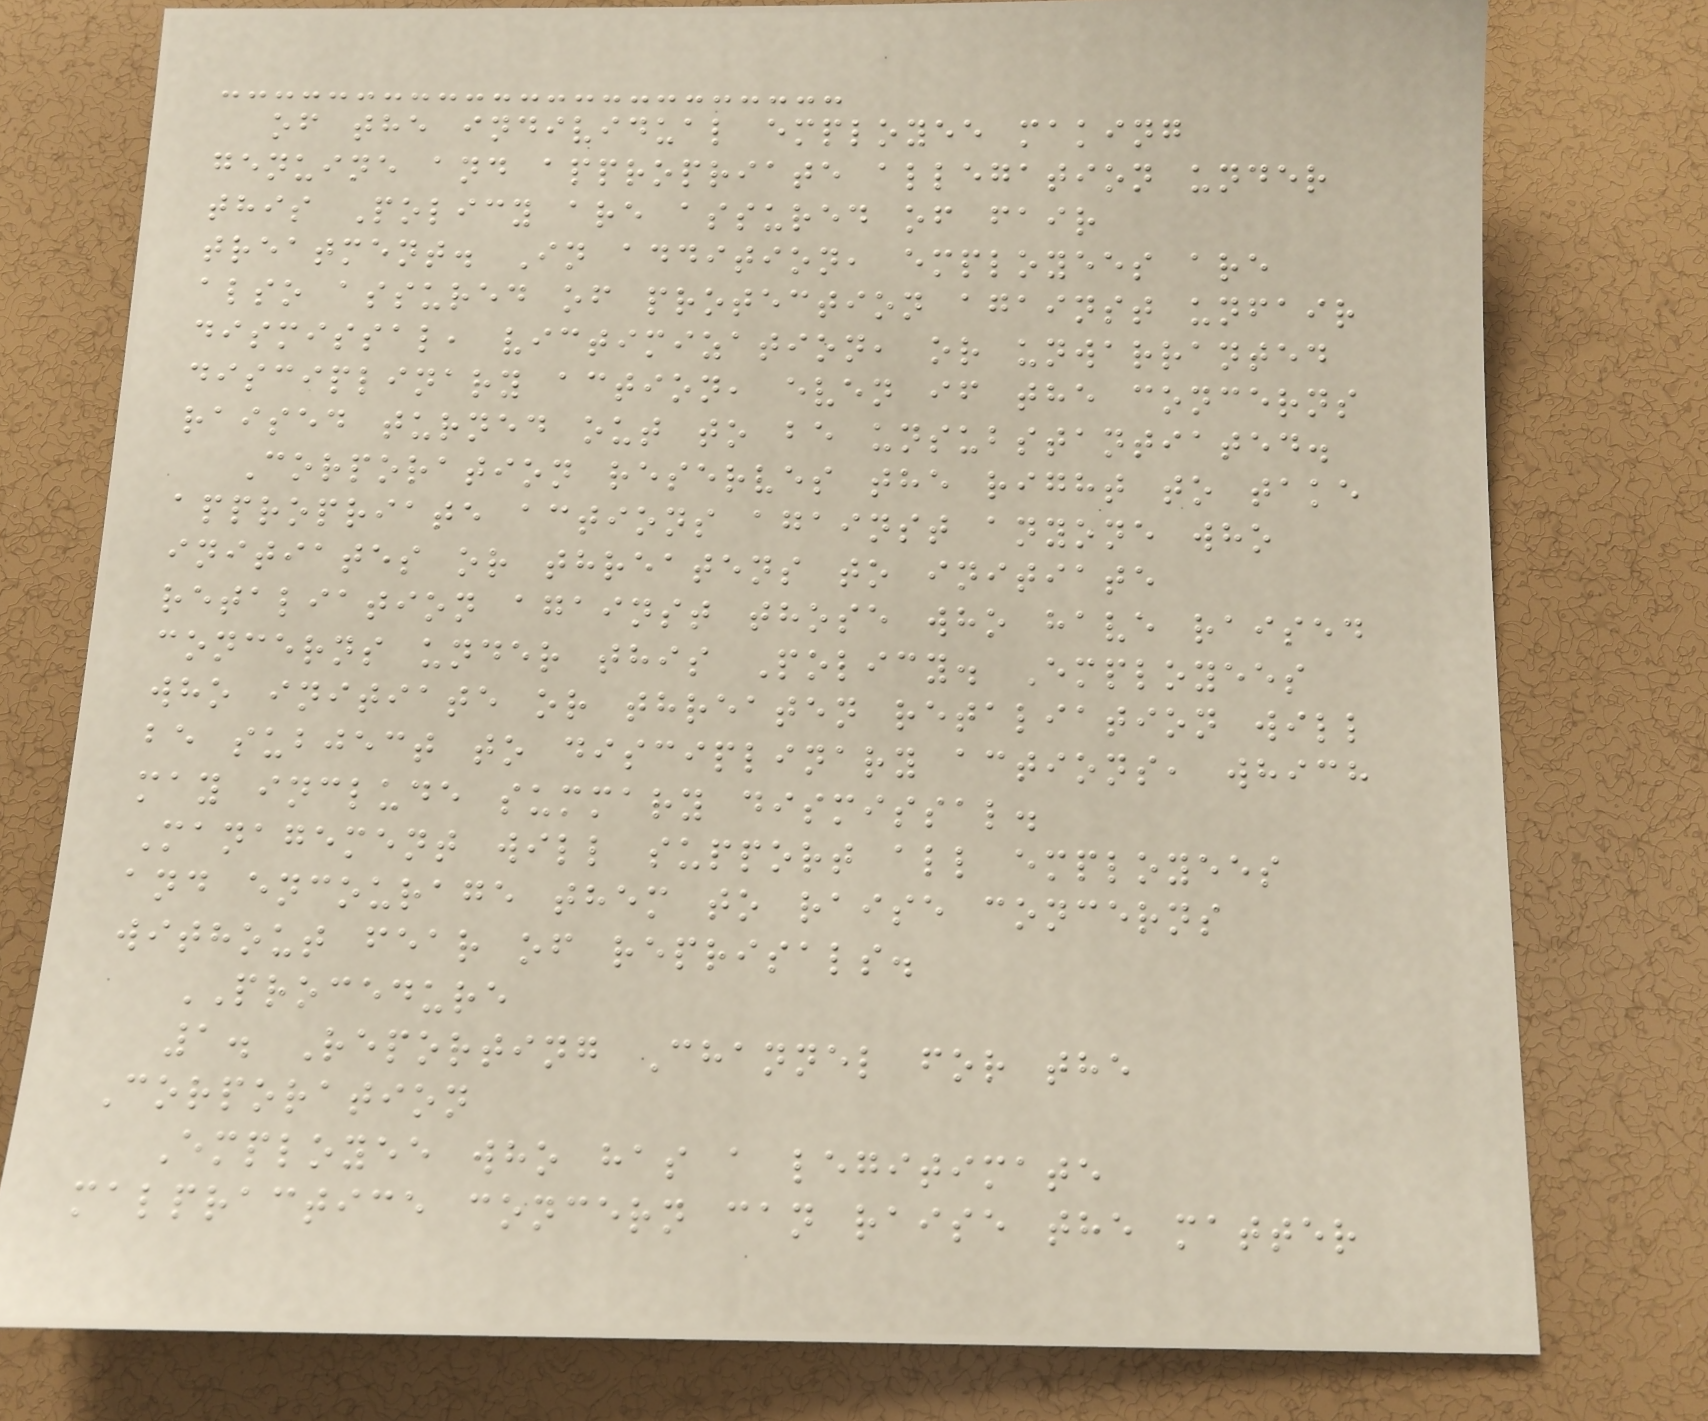of the individual employee making
genuine and appropriate allegation under
this Policy are assured of fair
treatment. In addition, employees are
also assured of protection against unfair
dismissal, victimization, or unwarranted
disciplinary action, even if the concerns
raised turned out to be unsubstantiated.
Corporation reserves the right to take
appropriate actions against anyone who
initiates or threatens to initiate
retaliation against those who have raised
concerns under this Policy. Employees
who initiate or threaten retaliation will
be subject to disciplinary actions, which
may include summary dismissal.
Management will support all employees
and encourage them to raise concerns
without fear of reprisals.
PROCEDURE
1. Reporting Channel for the
Corporation
Employee who has a legitimate
malpractice concern can raise the matter
